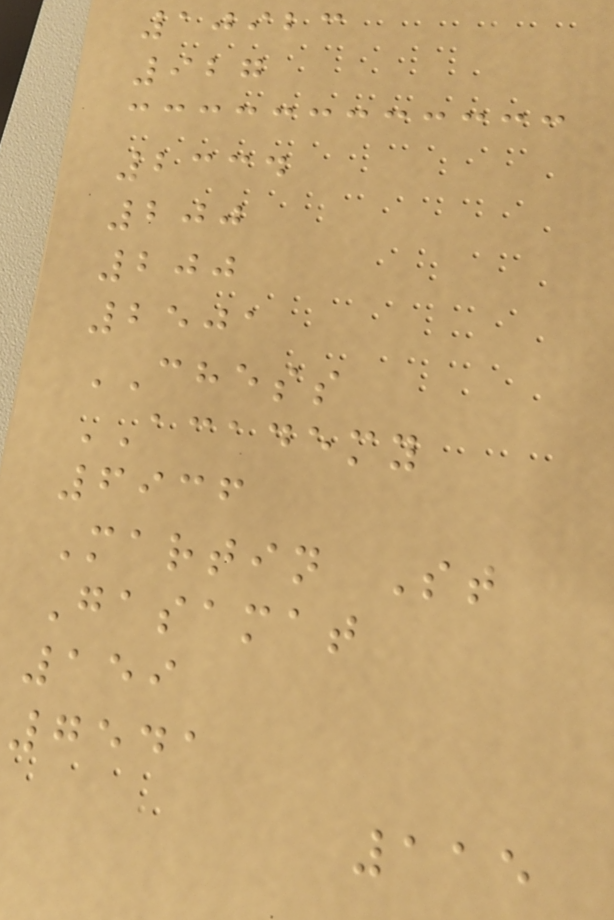10923
927
2334
200
200
2501
CHESS
ACADEMY
6936
Martin St
Gasamat
159
7541
115
